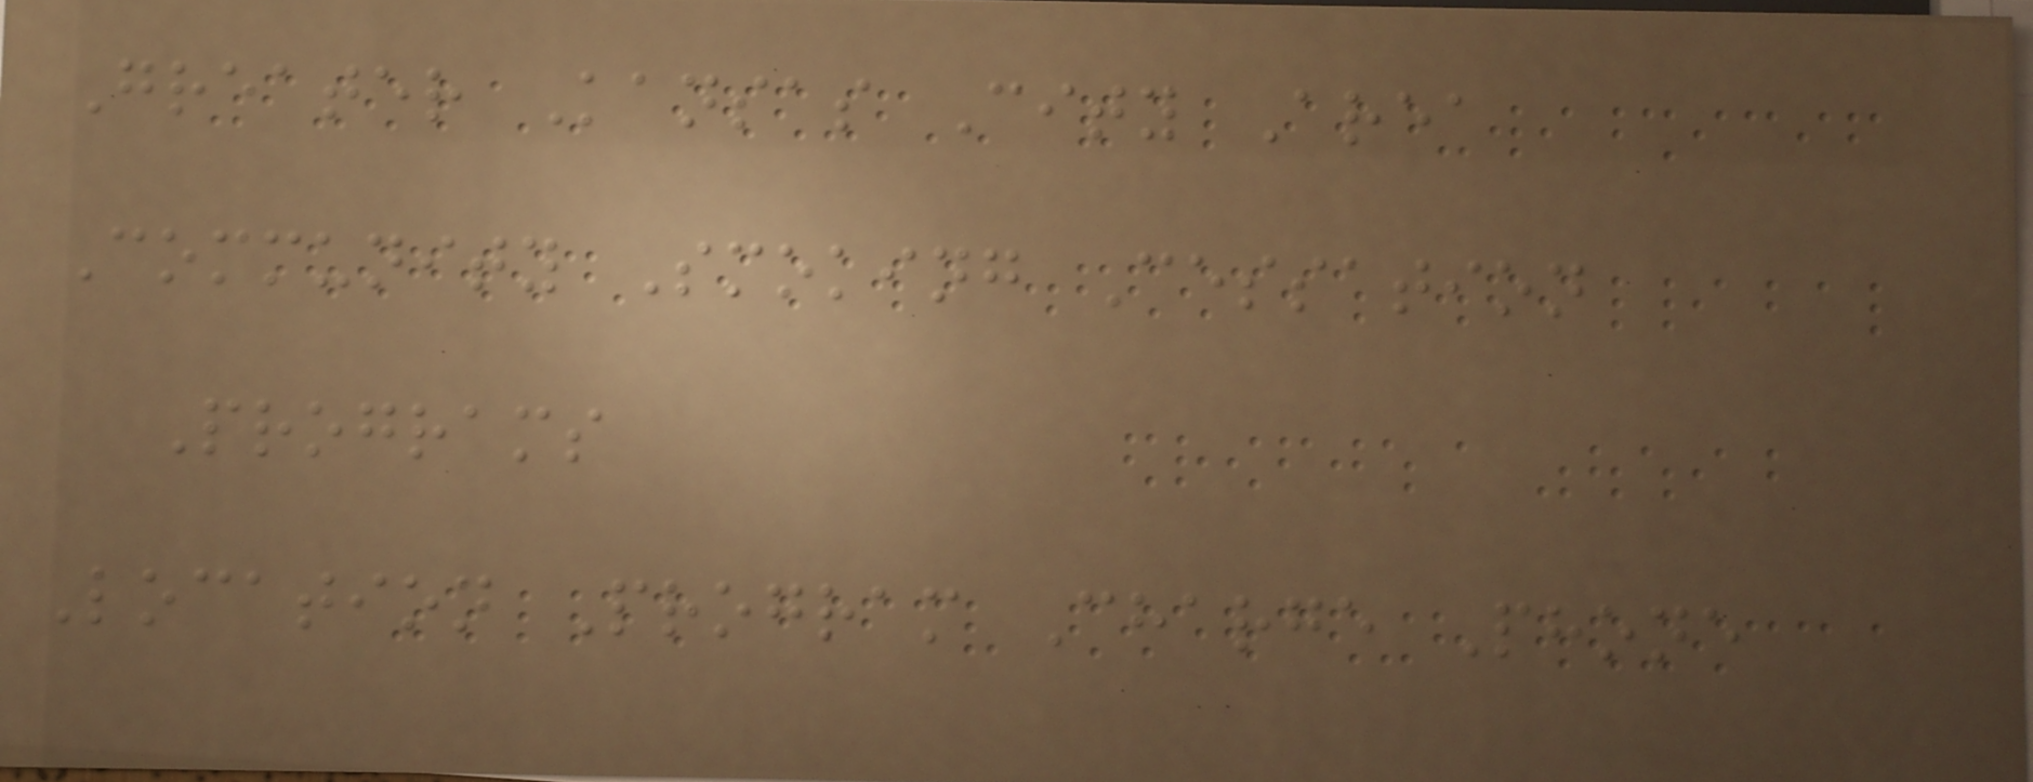Greater Kansas City Area
Community Smoking Cessation
Programs
Location Program Charge Phone
